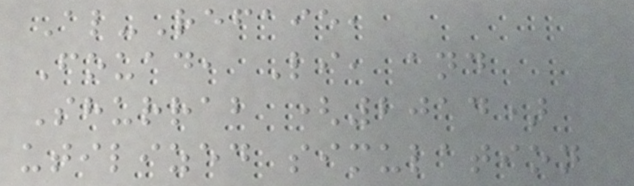Al-Refaie,
Fouad, Li, and
Shurrab (2014)
utilized simulation
